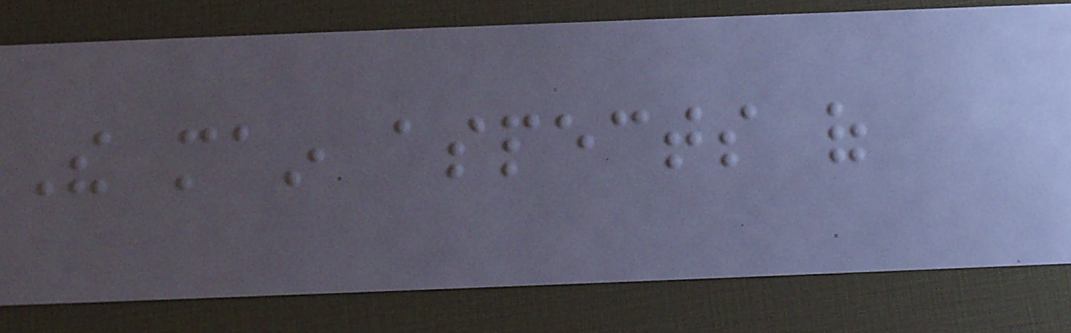The main aspects of
